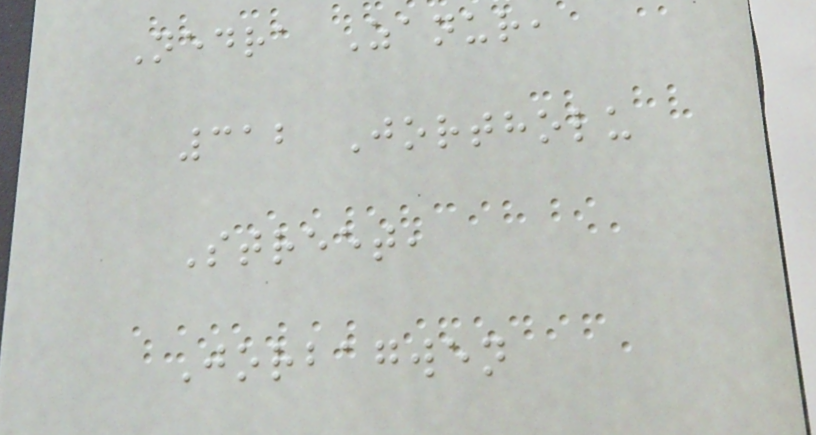Nedra Zanur,
312 Jortholu
Street,
Jorbagwen
